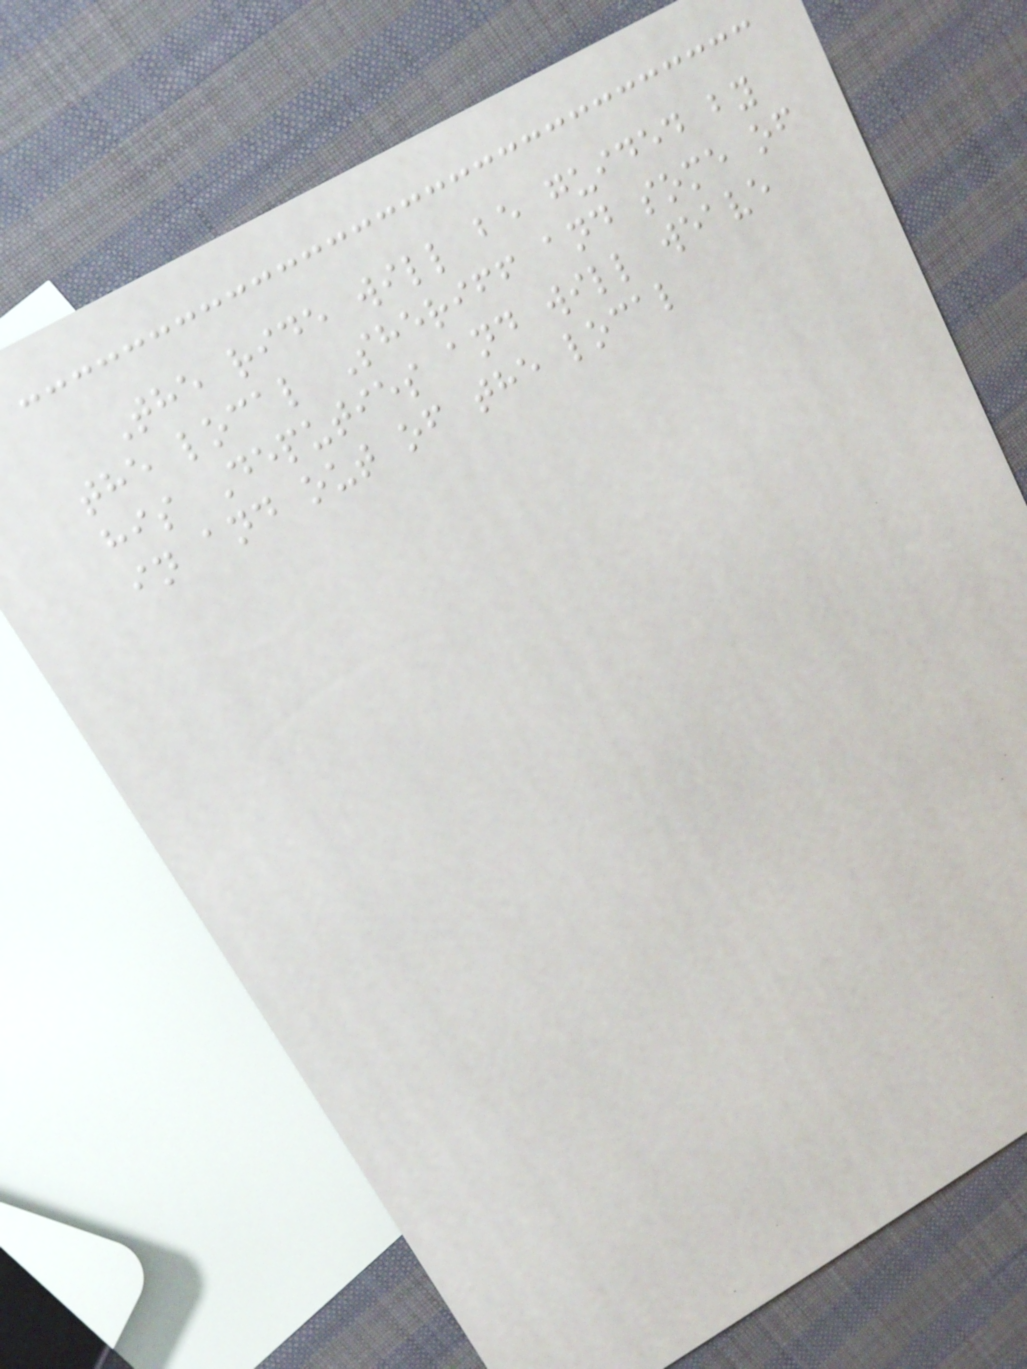The ride will be guided by
the local Sheriff and some of
his Deputies and will weave
in and out of the local
